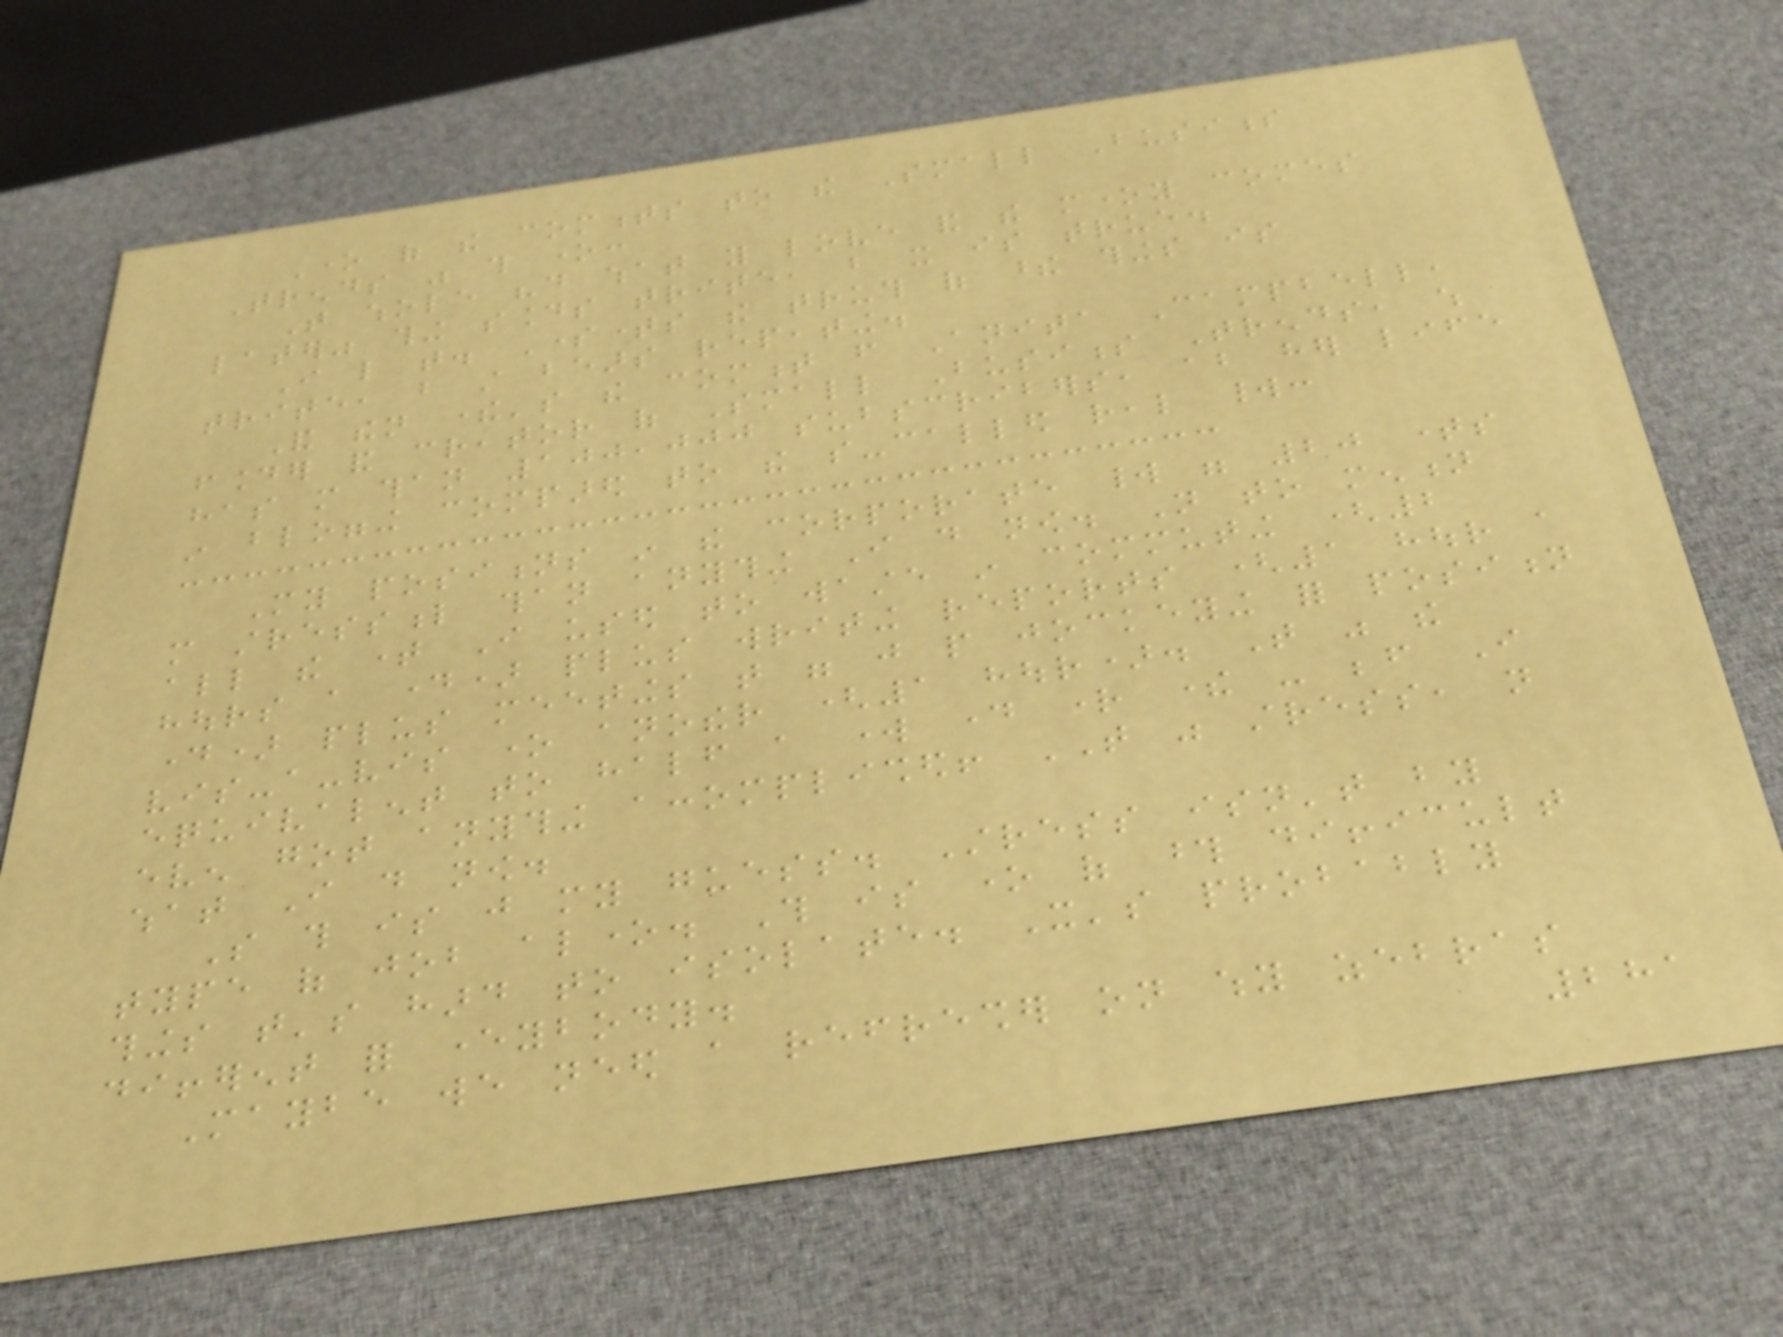One of the comments to the Small Business
Trends was this one:
That whole "do what you love and the money comes
later" thing sounds trite, but it is true.
I like that. Sometimes the truth of these things is
trite, but still bears repeating.
And then there's the comment from Anita Campbell,
founder and creator of Small Business Trends, which
has more than 100,000 subscribers, about her life
in blogging compared to the so-called real world:
My positions in the corporate world were 20 times
more stressful than anything I do now. Not to mention
all the time I used to waste in commuting (2
hours a day) plus writing reports (1 hour a
day) plus meetings that were just people jockeying for position
vis-a-vis one another (1 hour). That was the
equivalent to half a work day right there - before I
even got anything accomplished! THAT was stress, not
what I do now.
So this is just my guess. Stress isn't by
type of job alone. This is one of those difficult
things that's hard to isolate. It's probably
different for everybody.
Maybe we need a refresher on why zebras
281
